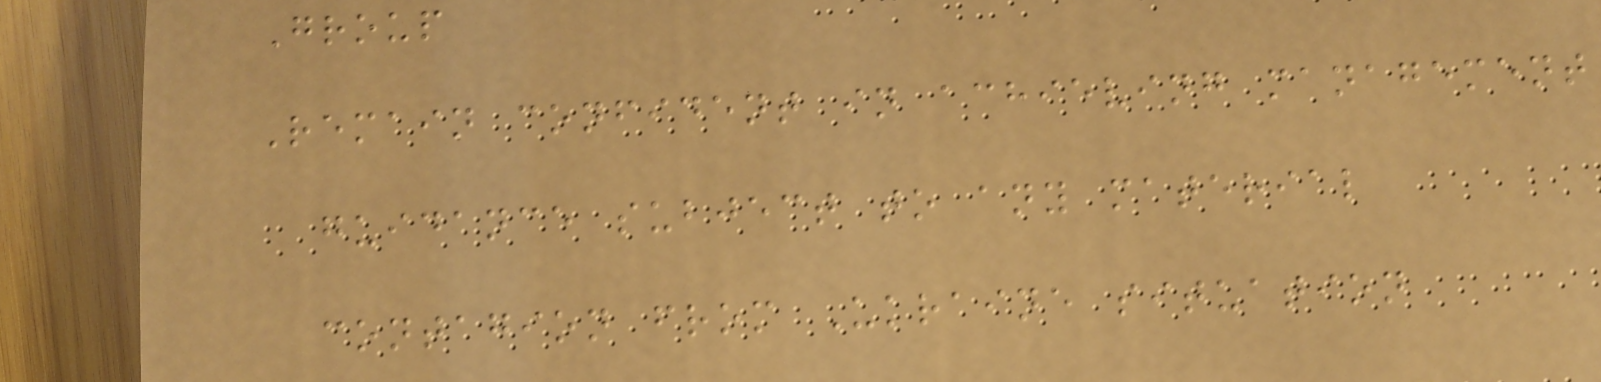Group
Remain confident in achieving management
guidance subject to any material
contagion from Ukraine situation
